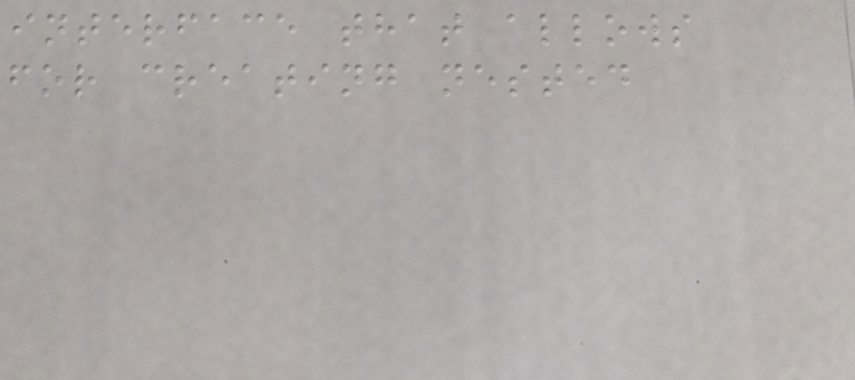interface that allows
for creating nested
